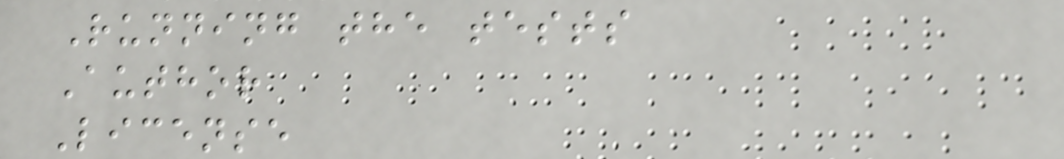Running the tests
Author
License
